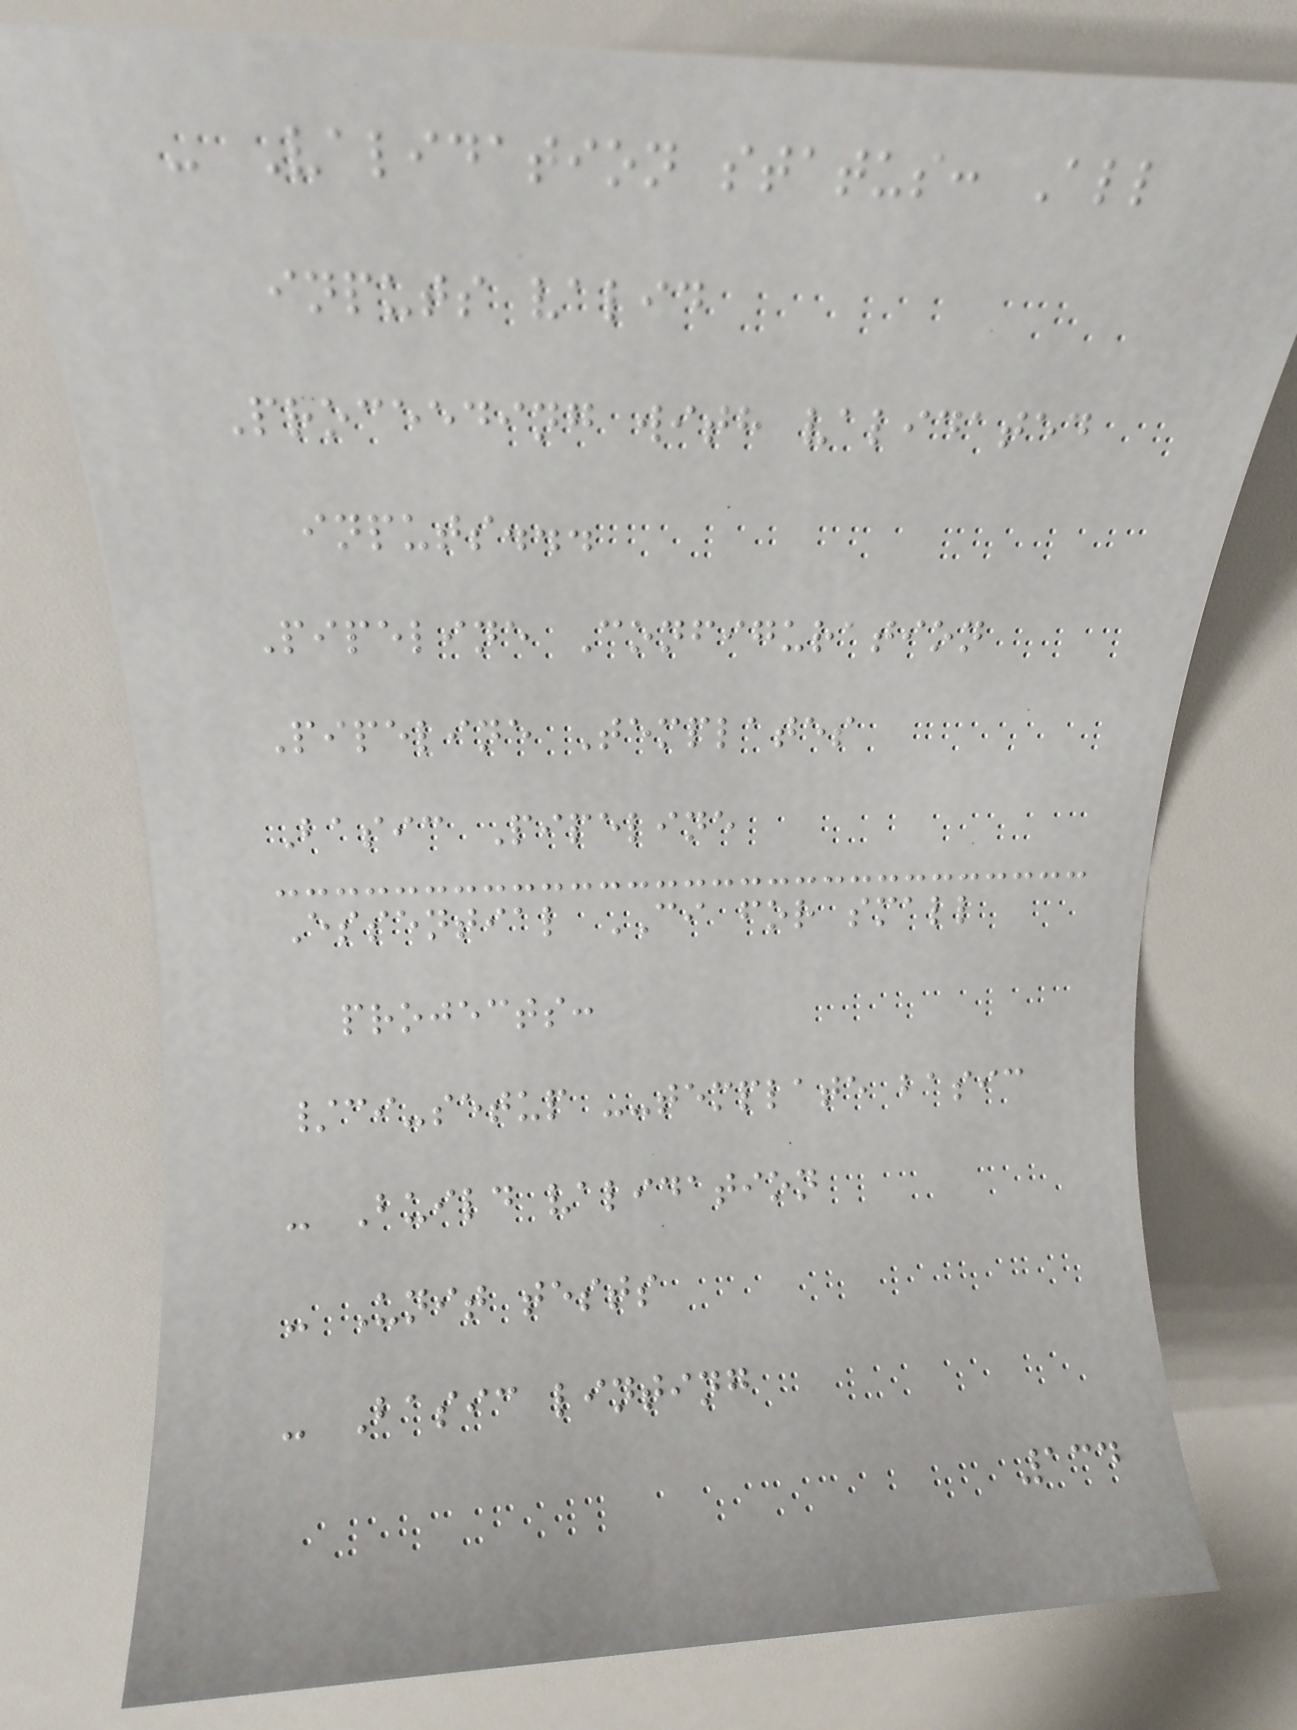- Validation status: All
inputs valid
Proceeding with validated
inputs...
Pipeline Configuration
Pipeline Templates
Basic Pipeline
Essential CI for small
projects:
/ci-setup --template basic
- Build validation
- Unit tests
- Basic linting
134
